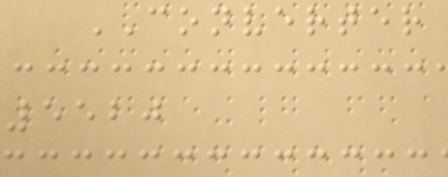CONVERTER
5520
